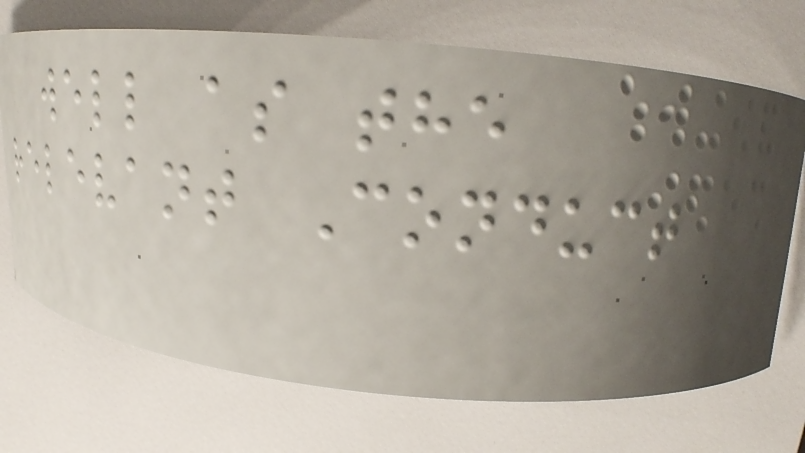well as the
relevant Conduct
